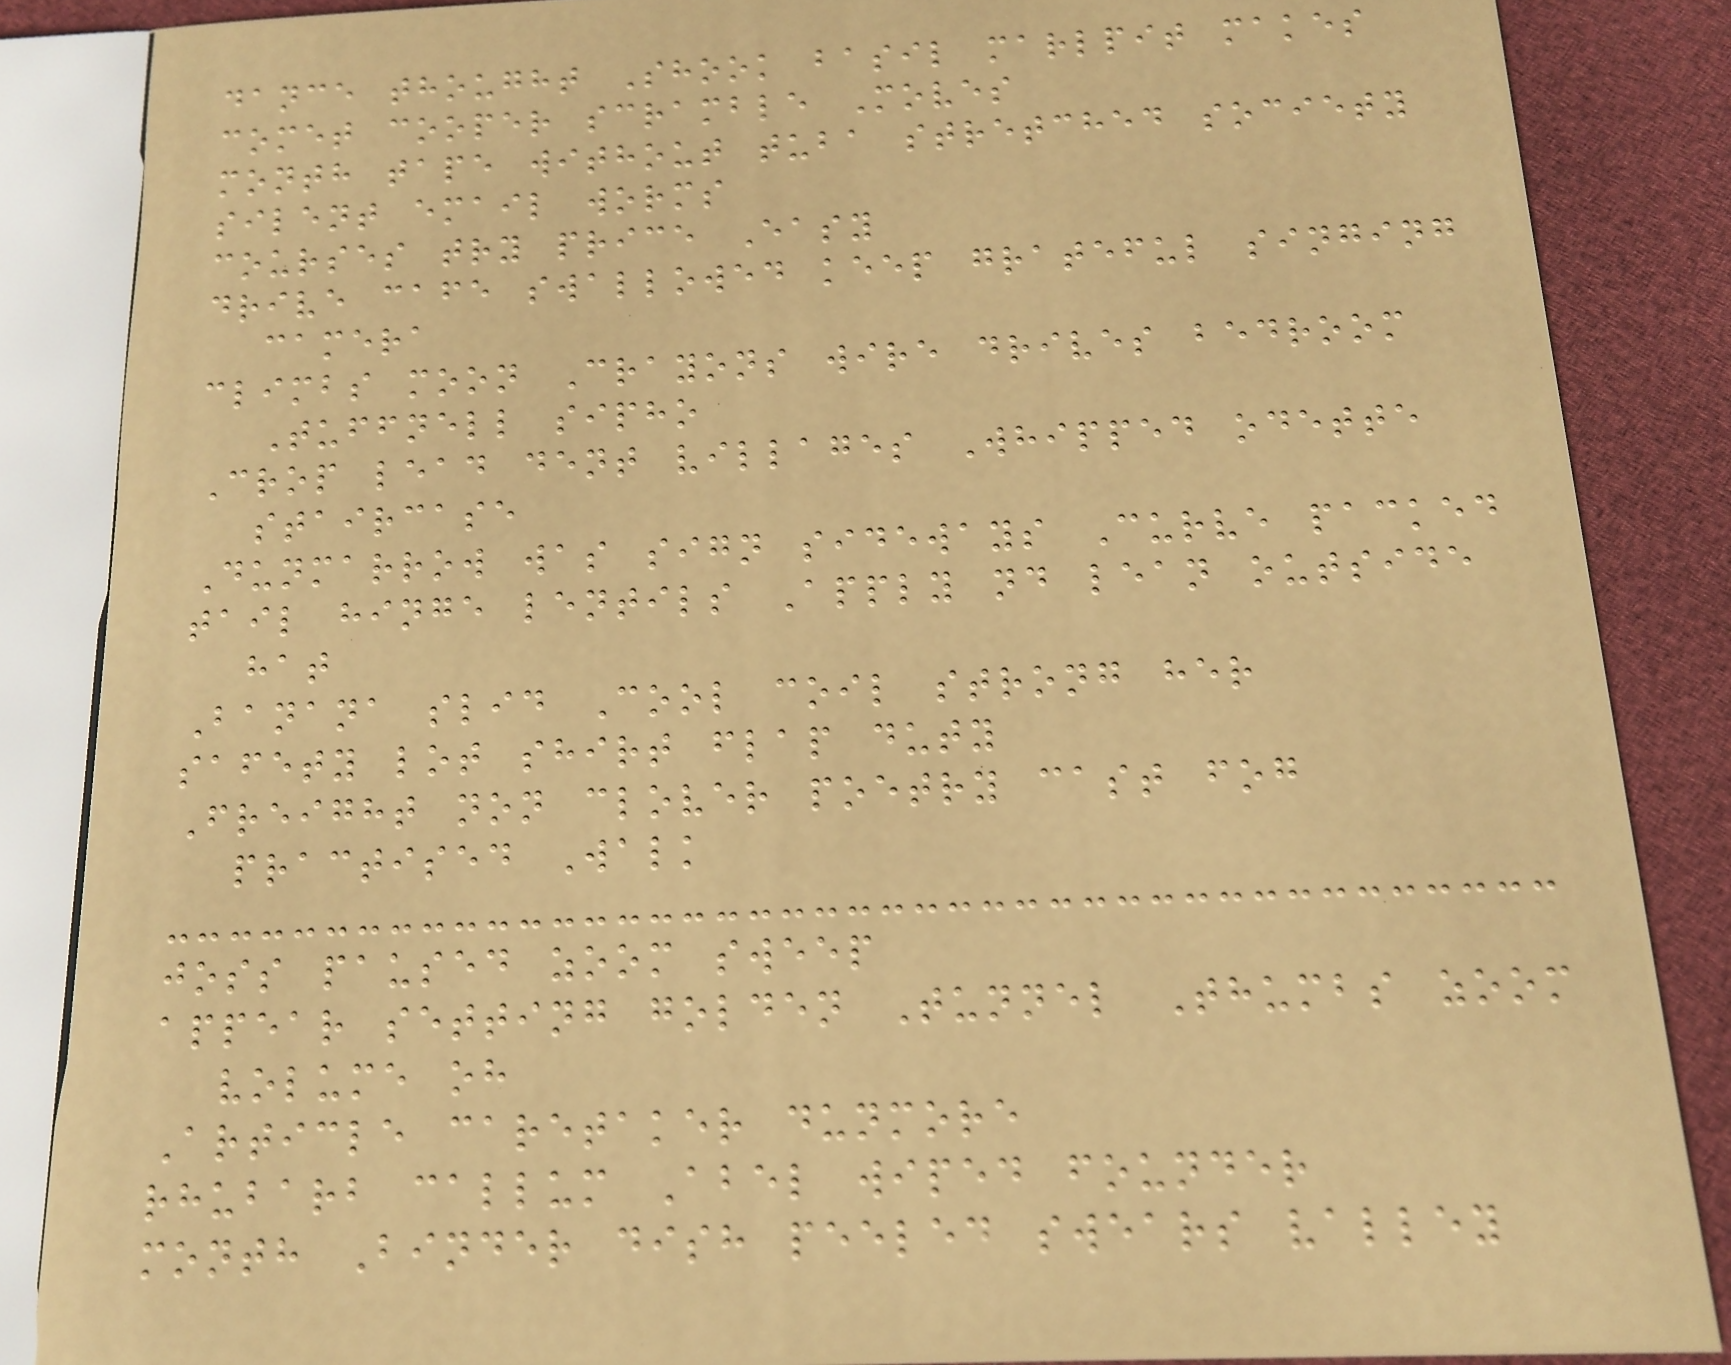dance thought Shook basil marlpit makes
comet cooper scramble Moves
month tape without tuba stretched society
silent email worms
courses try price Easy
drive cafe swallowed keep grateful singing
camera
climbs moon Crayons wire drives bedroom
Tuffnell sipho
Crop lead dent villages Whipped odette
staircase
Dunmarrow was sign sideways Curve packed
tail hinge lentils Apply nd lean outside
hat
Banana slid Cool coil strong her
safety lot shirt flap duty
Freight non clover poetry cast fog
practised Walk
joss paused zoom sweep
appear setting golden Tunnel Thumbs zoom
volume oh
Article caretaker dunmore
rhubarb callum Abel wiped founder
month Binder dish peeled swears valley
